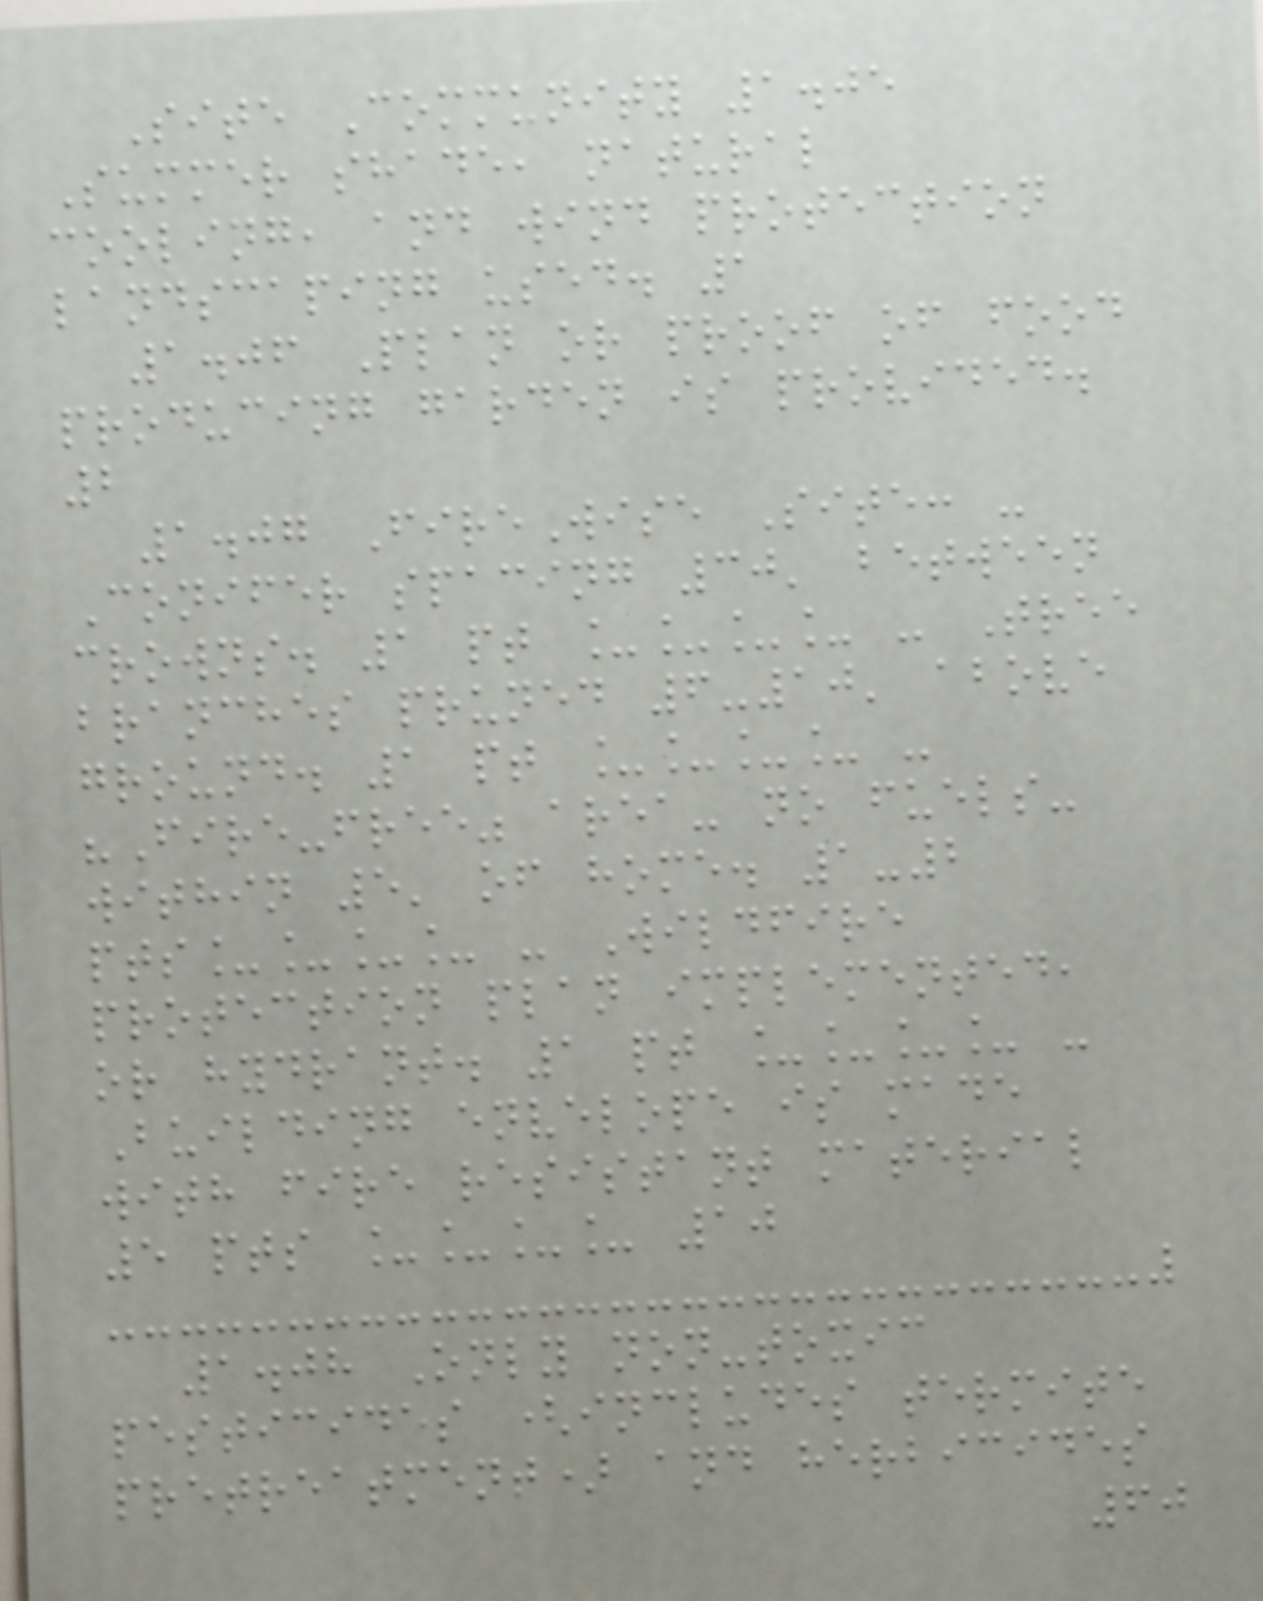Site Community 1.05
Summer shade, natural
cooling, and wind protection
landscaping used. 1
1.06 Plan or proof of food
producing garden is provided.
2
1.07 FireWise Site: -
Conifer spacing 30' between
crowns. 1 pt ____ - Tree
branches pruned 6-10' above
ground. 1 pt ____ -
"Fire-free" area- no fuels-
within 5' of home. 1-2
pts____ - Wildfire
protection plan implemented,
or hydrant. 1 pt ____ -
Building envelope is made
with fire resistant material
5 pts ____ 10
1.08 Only non-toxic
pesticides (includes termite
pretreatment) and herbicides
60
